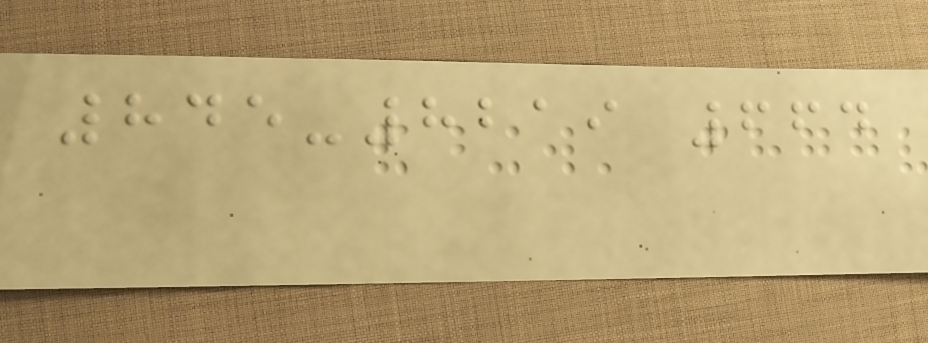845-8219 664
